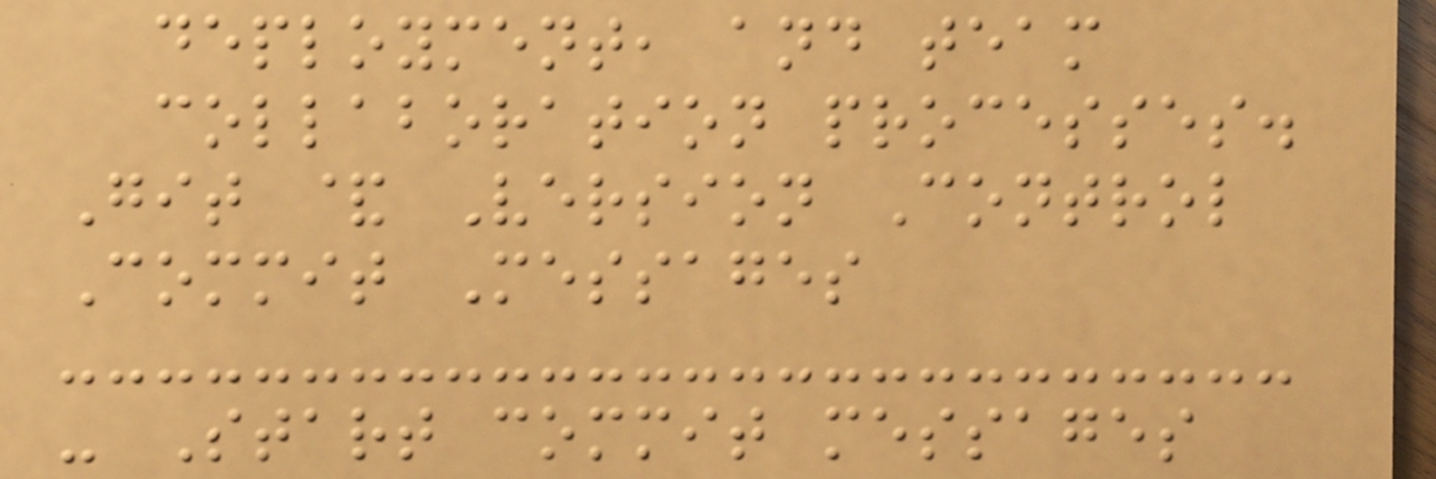deployment, and team
collaboration processes.
Git & Version Control
Commit Messages
- Start commit messages
